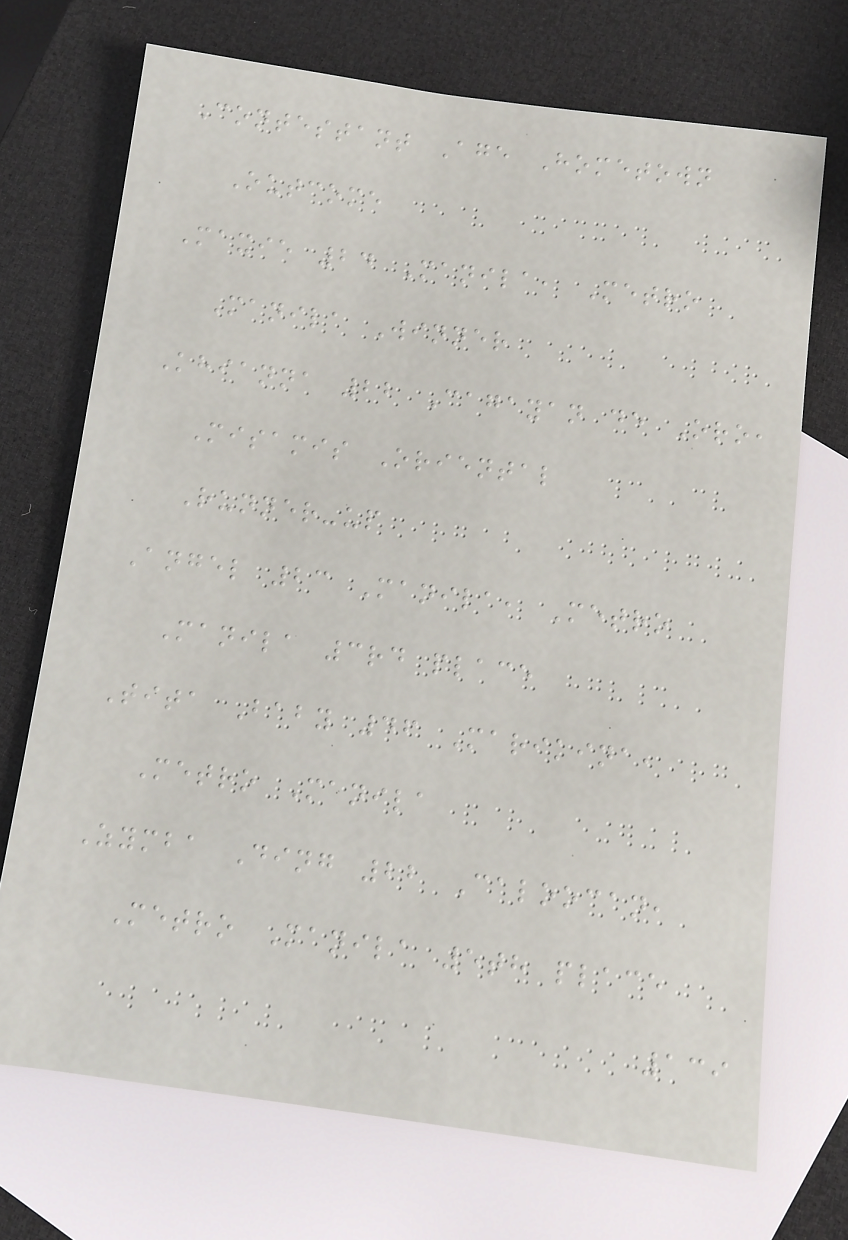Contestant Age Hometown
Outcome
Maxie 24 Manila, Metro
Manila Winner
Khianna 22 Cagayan de Oro,
Misamis Oriental
Runner-up
Angel 23 Manila, Metro
Manila 3rd place
Tita Baby 46 Marikina,
Metro Manila
Zymba Ding 22 Caloocan,
Metro Manila 5th place
139
